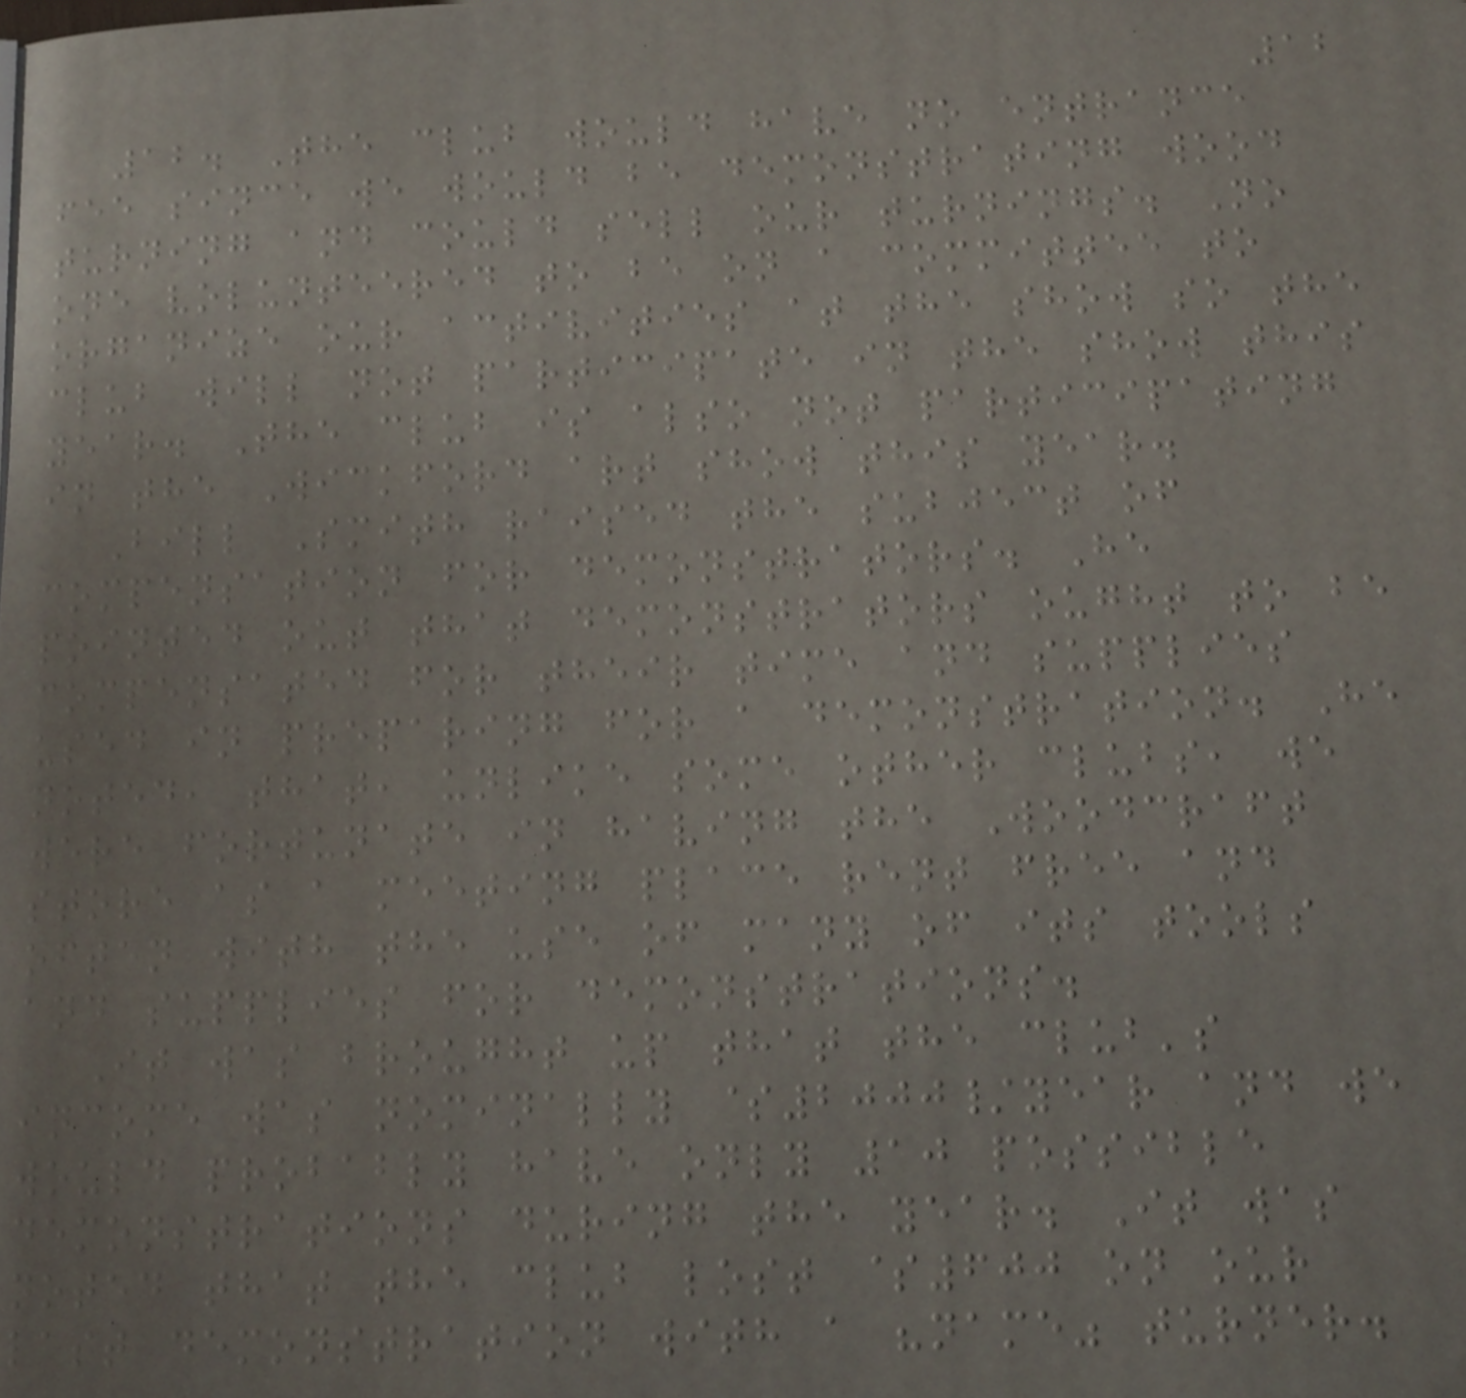12
12. The club would have no entrance
fee since we would be demonstrating wood
turning and could sell our turnings. No
one volunteered to be on a committee to
organize our activities at the show so the
club will not participate in the show this
year. The club is also not participating
in the Wickford art show this year.
Bill Smith raised the subject of
compensation for demonstrators. He
pointed out that demonstrators ought to be
compensated for their time and supplies
used in preparing for a demonstration. He
noted, that, unlike some other clubs, we
were fortunate in having the Woodcraft
store as a meeting place rent free and
often with the use of many of its tools
and supplies for demonstrations.
It was brought up that the club's
income was nominally $2000/year and we
would probably have only 10 possible
demonstrations during the year. It was
noted that the club lost $600 on our
last demonstration with a "name" turner.
